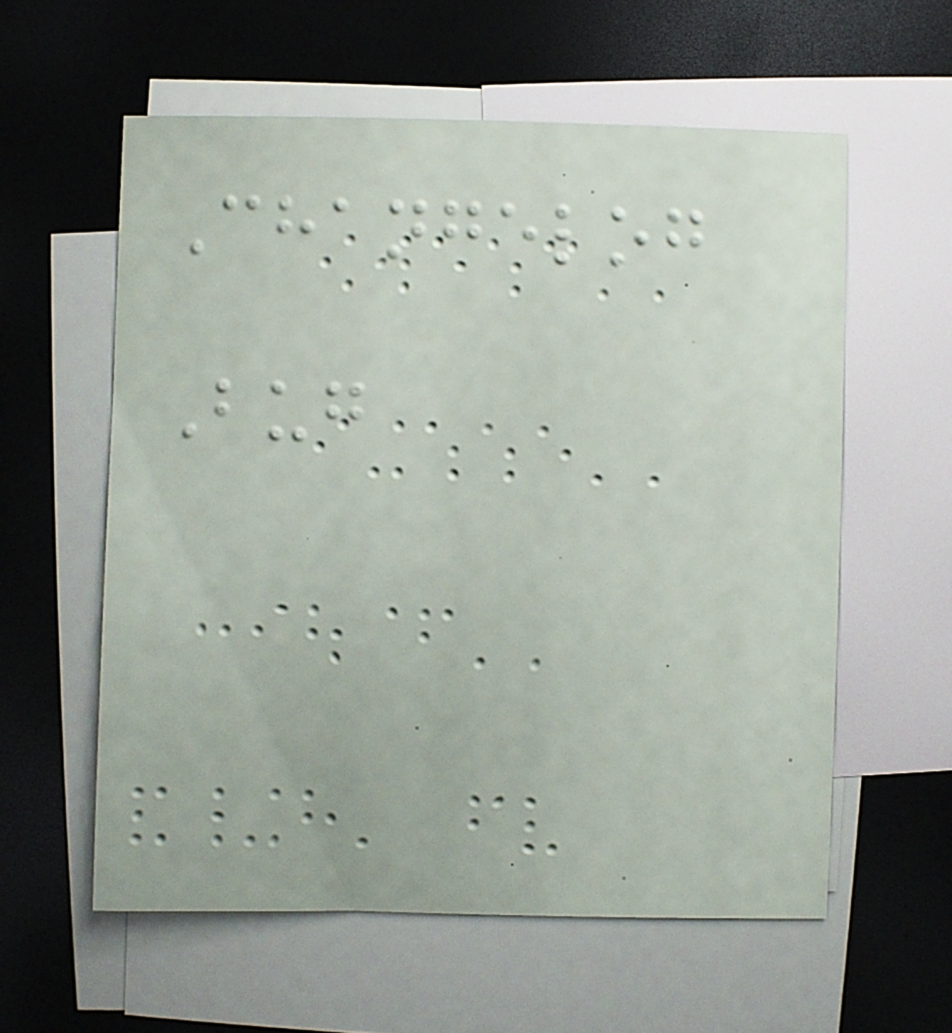Changelog
Bug
